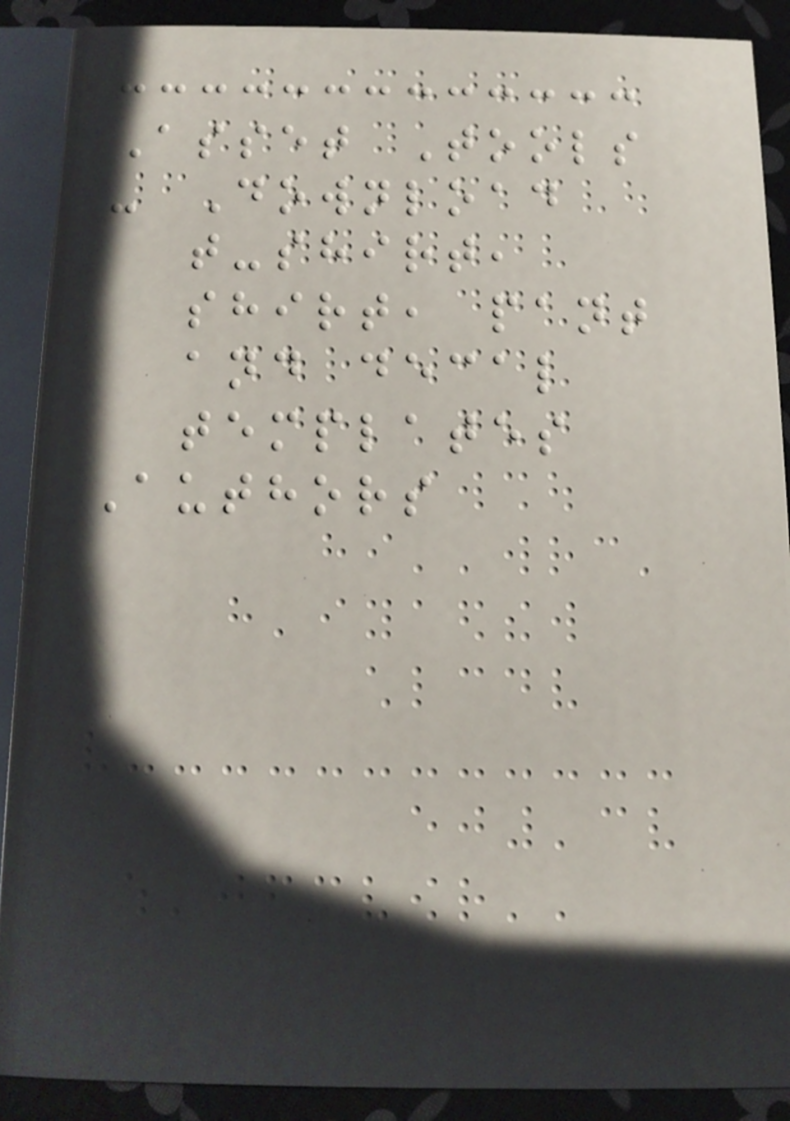Asset Tools
- Download
t-shirt,
shirt, pant
and decal
templates
Authors
